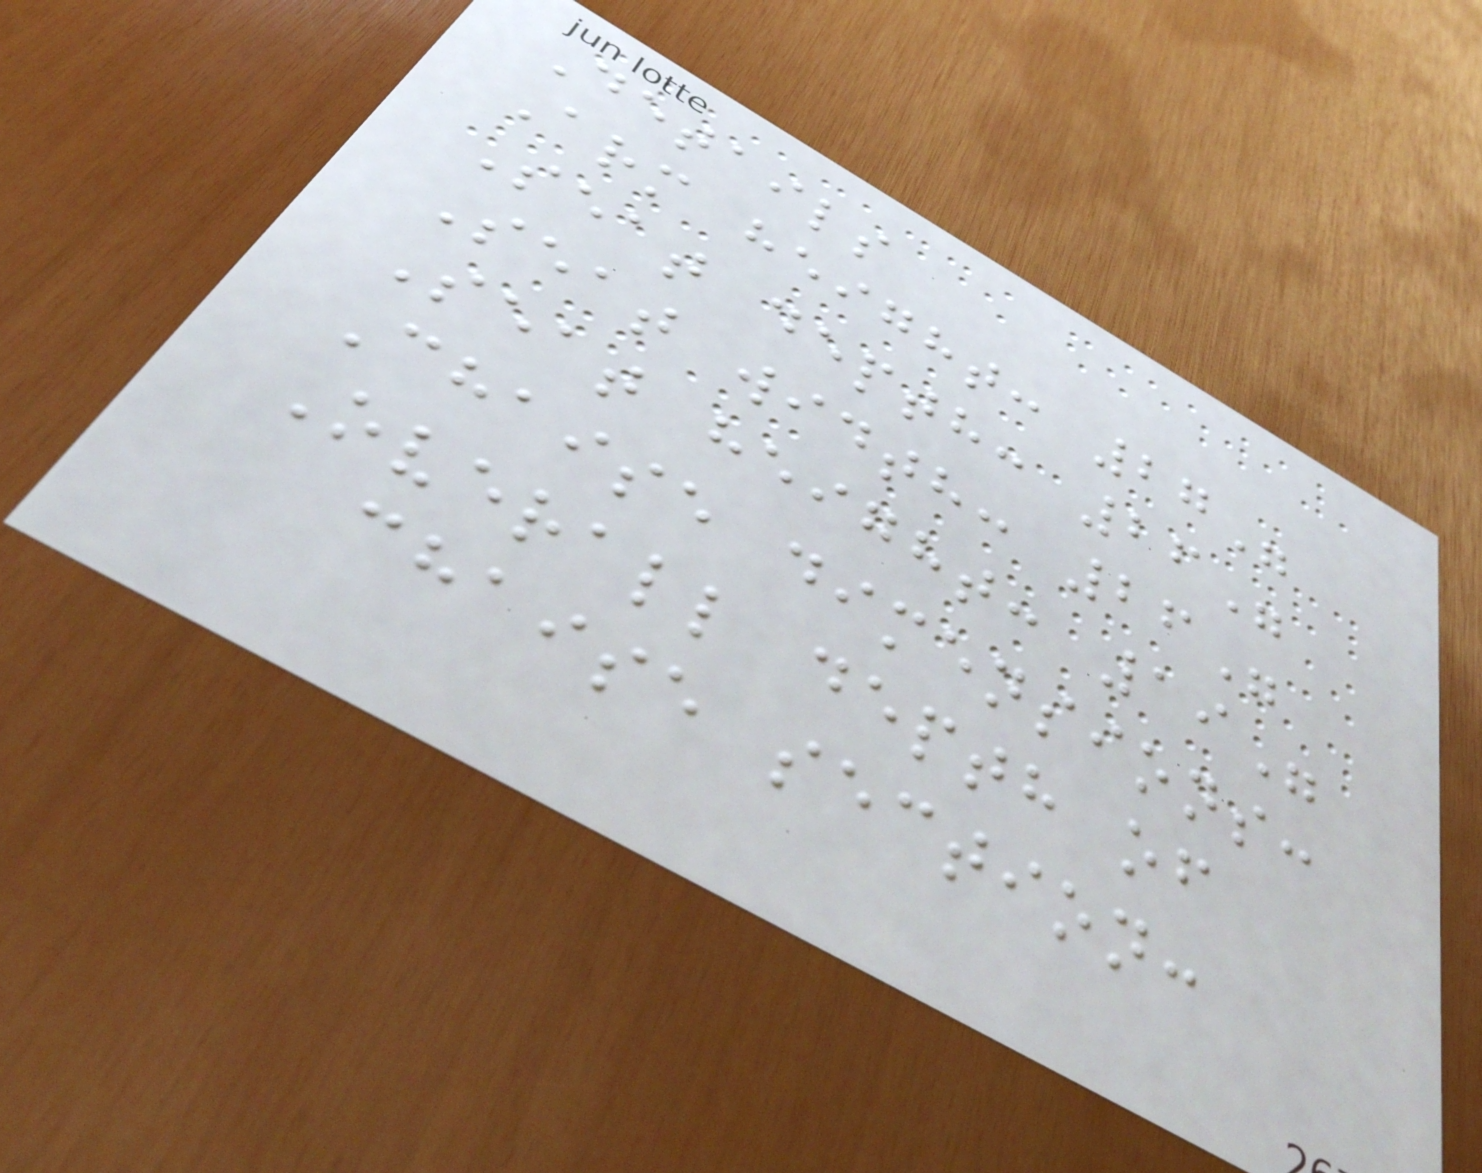Details
Arm height: 27"
Seat depth: 26"
Seat width: 26"
Seat height: 19"
Chaise dimensions:
Overall depth of
chaise section:
